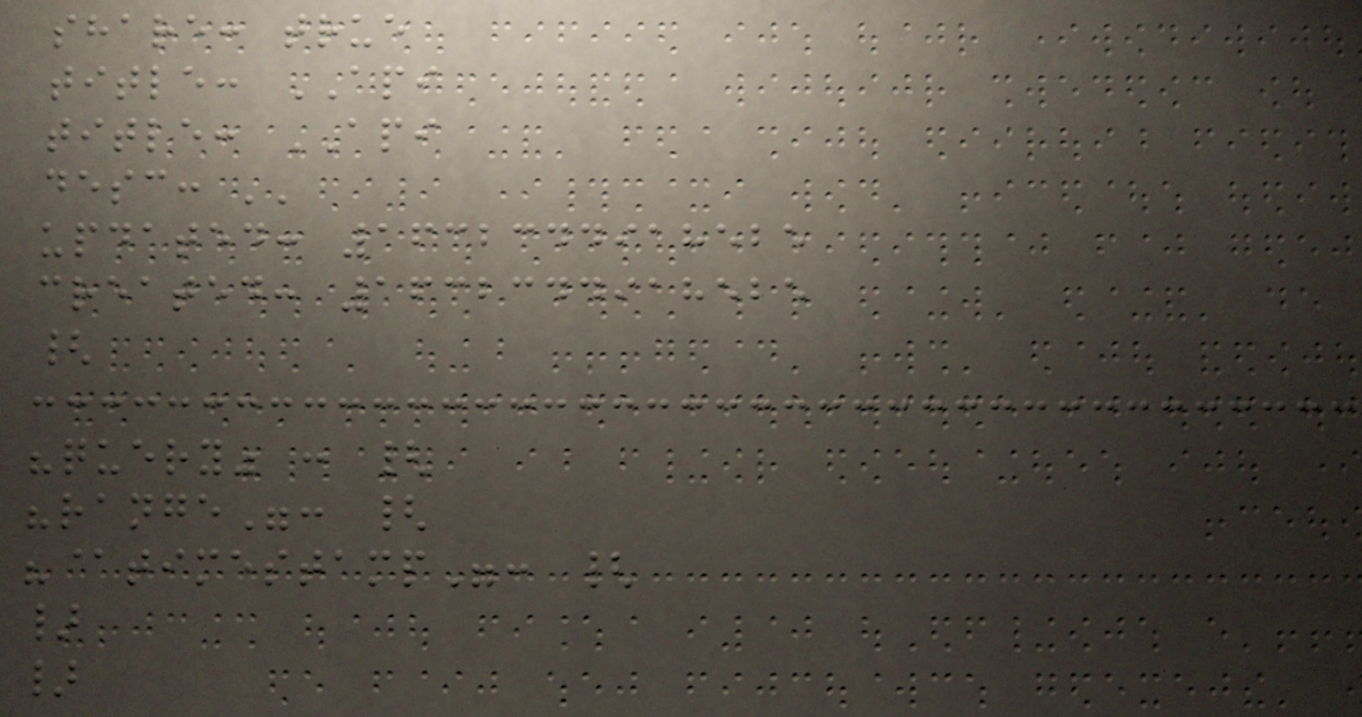share: true
title: API
title: API
desc: ''
updated: 1632344918525
created: 1632344918525
{
"query" : {
"range": {
"@timestamp": {
}
}
